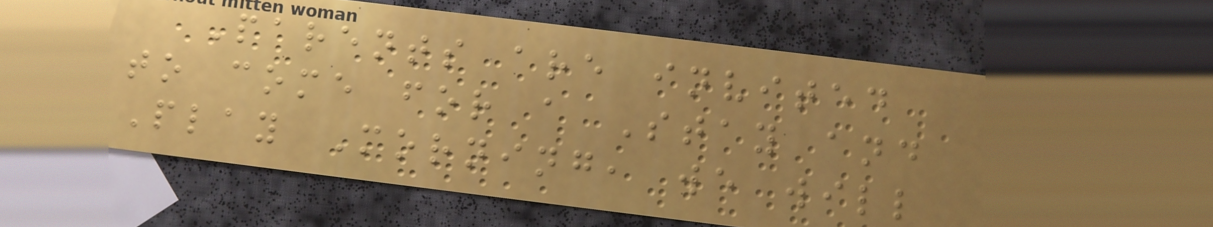Parents are invited
to come for a Stay and
Play Morning, we will
